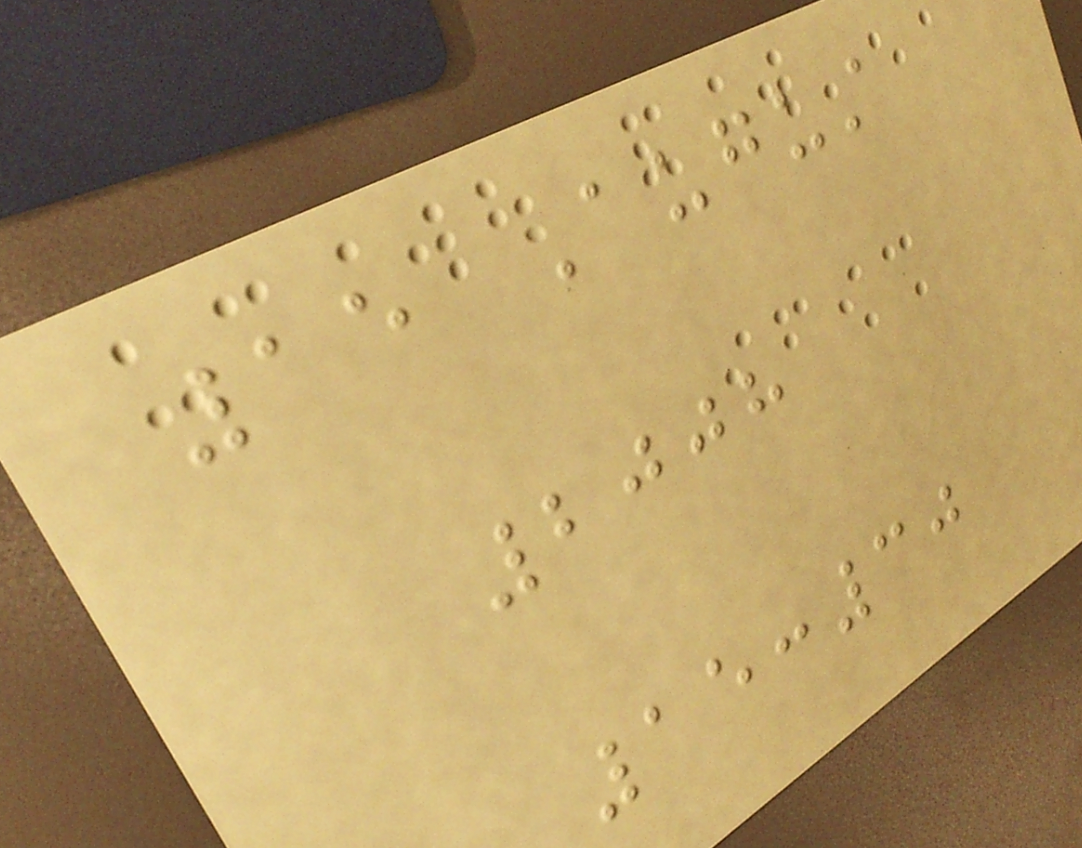15 August
2008
15:30
